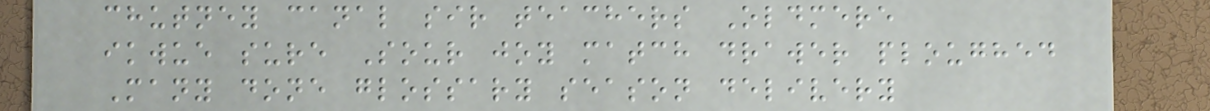chutney canal sir teachers Oldmere
ikwue sure Sour joy match drawer ploughed
Many done glossary season delivery
